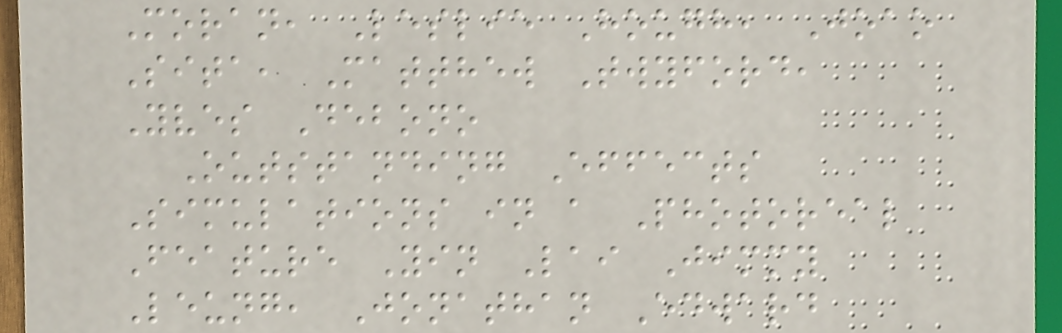Moran, Leslie Hough, Joao
Sita, Matthew Twyford,
Yves Debono
Outstanding Effects
Simulations in a Photoreal
Feature Yin Lai Jimmy
Leung, Jonathan Edward
